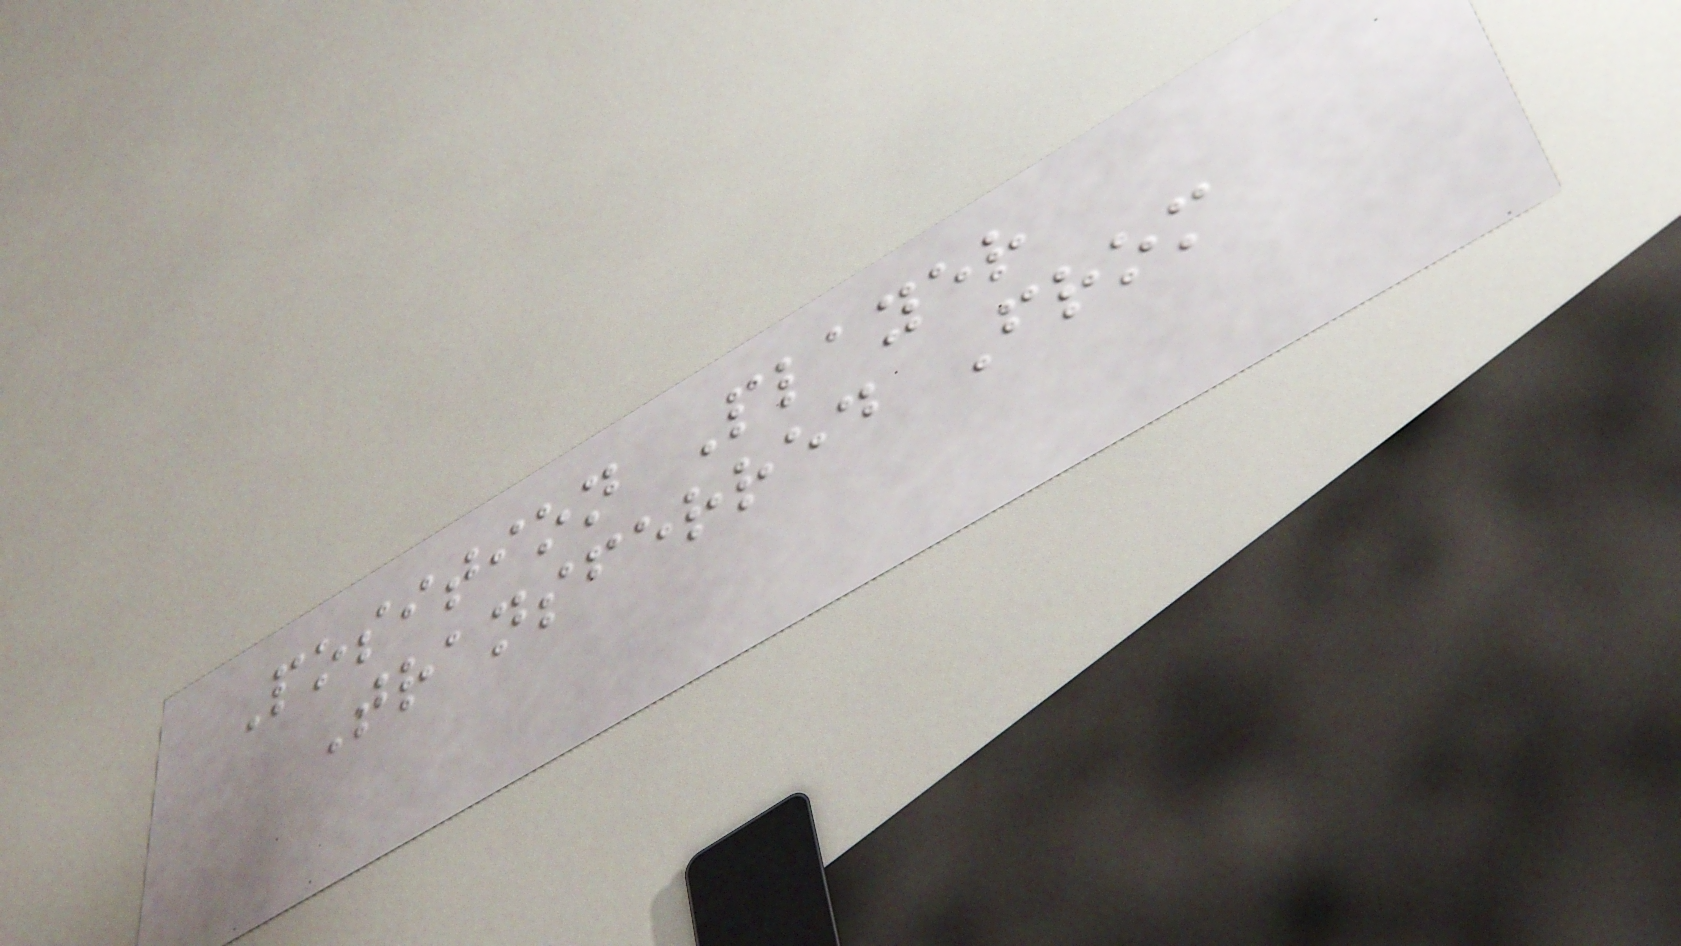Position Player
Transferred From
